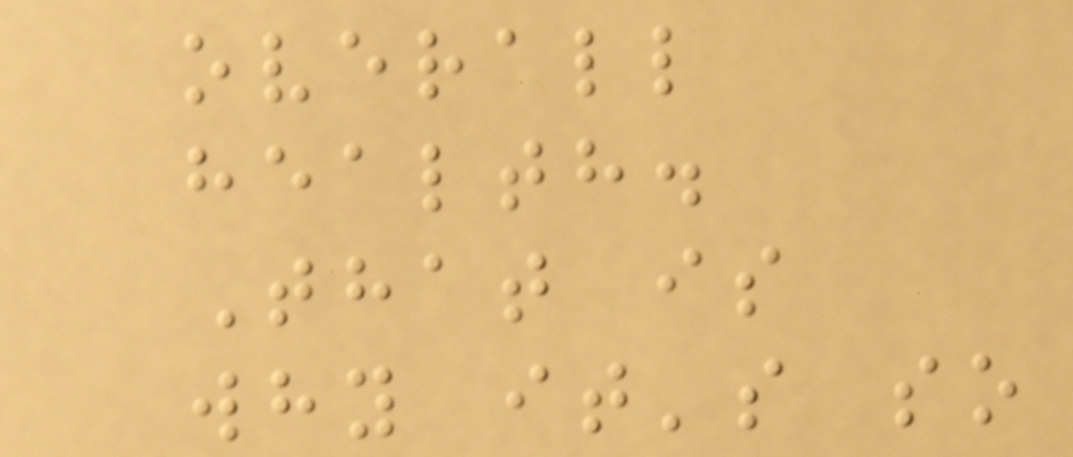overall
health.
That is
why it's so
